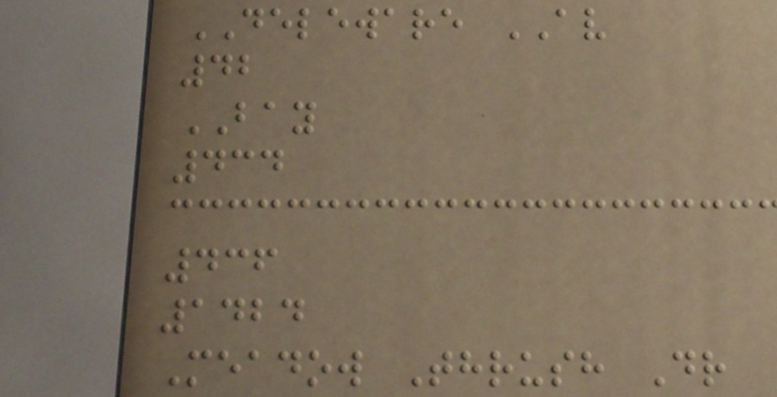DELEWARE AV
42
BAY
434
436
1424
Meadow Thrush Dr
